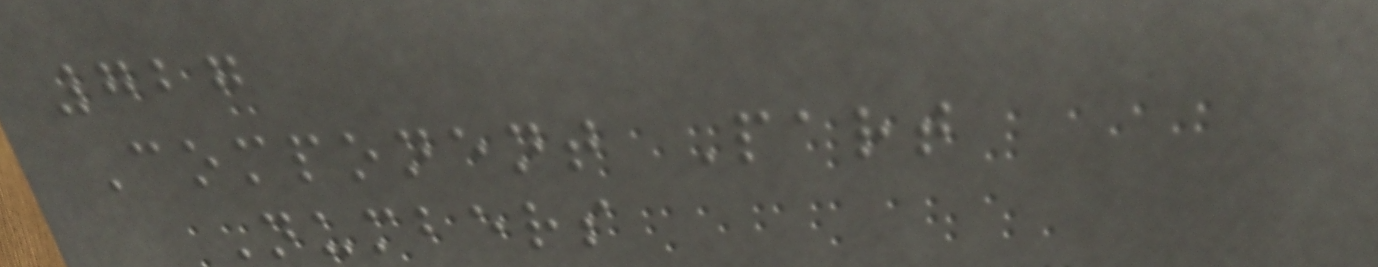727
Component Part
Numbers
